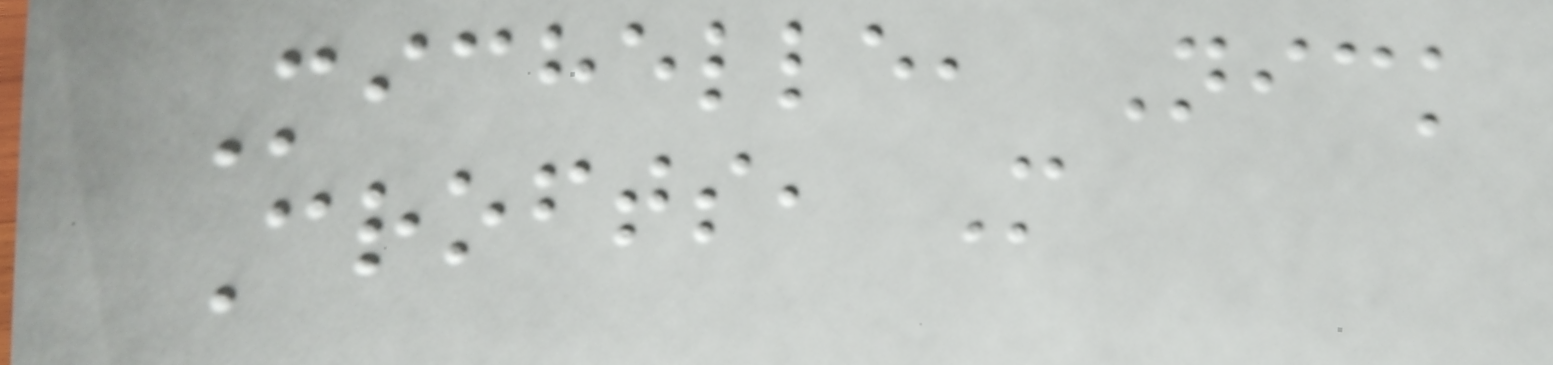Michelle, Nick
Crofts, M
